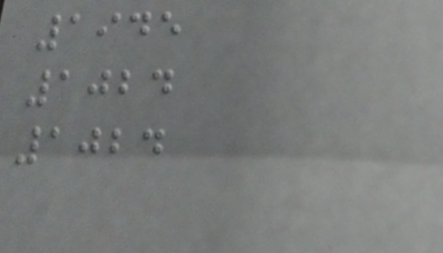1945
1024
1024
